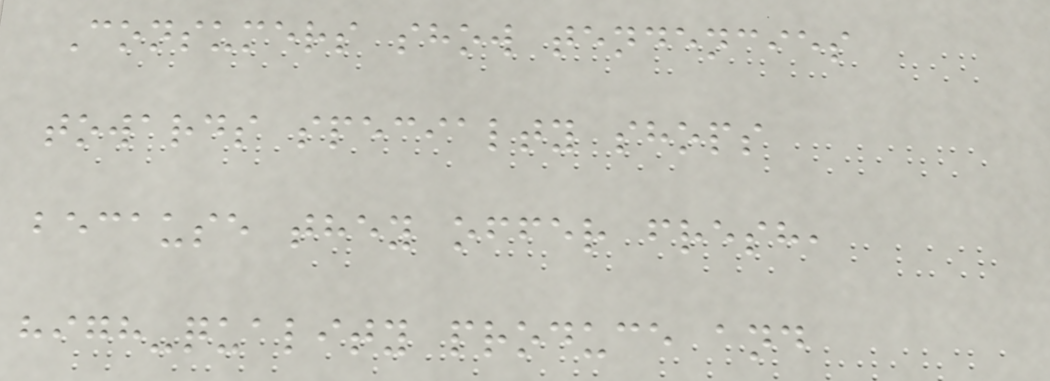Consumers show tendencies
towards specialty shops
because they offer fresh,
high-quality produce and
